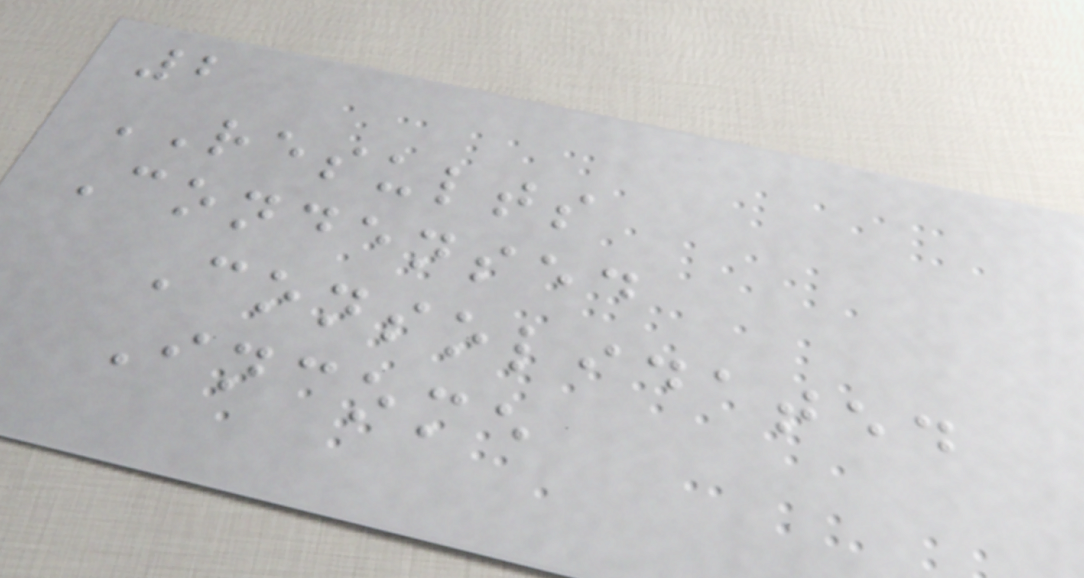2
RESULTS
Condensed
Consolidated
Income
